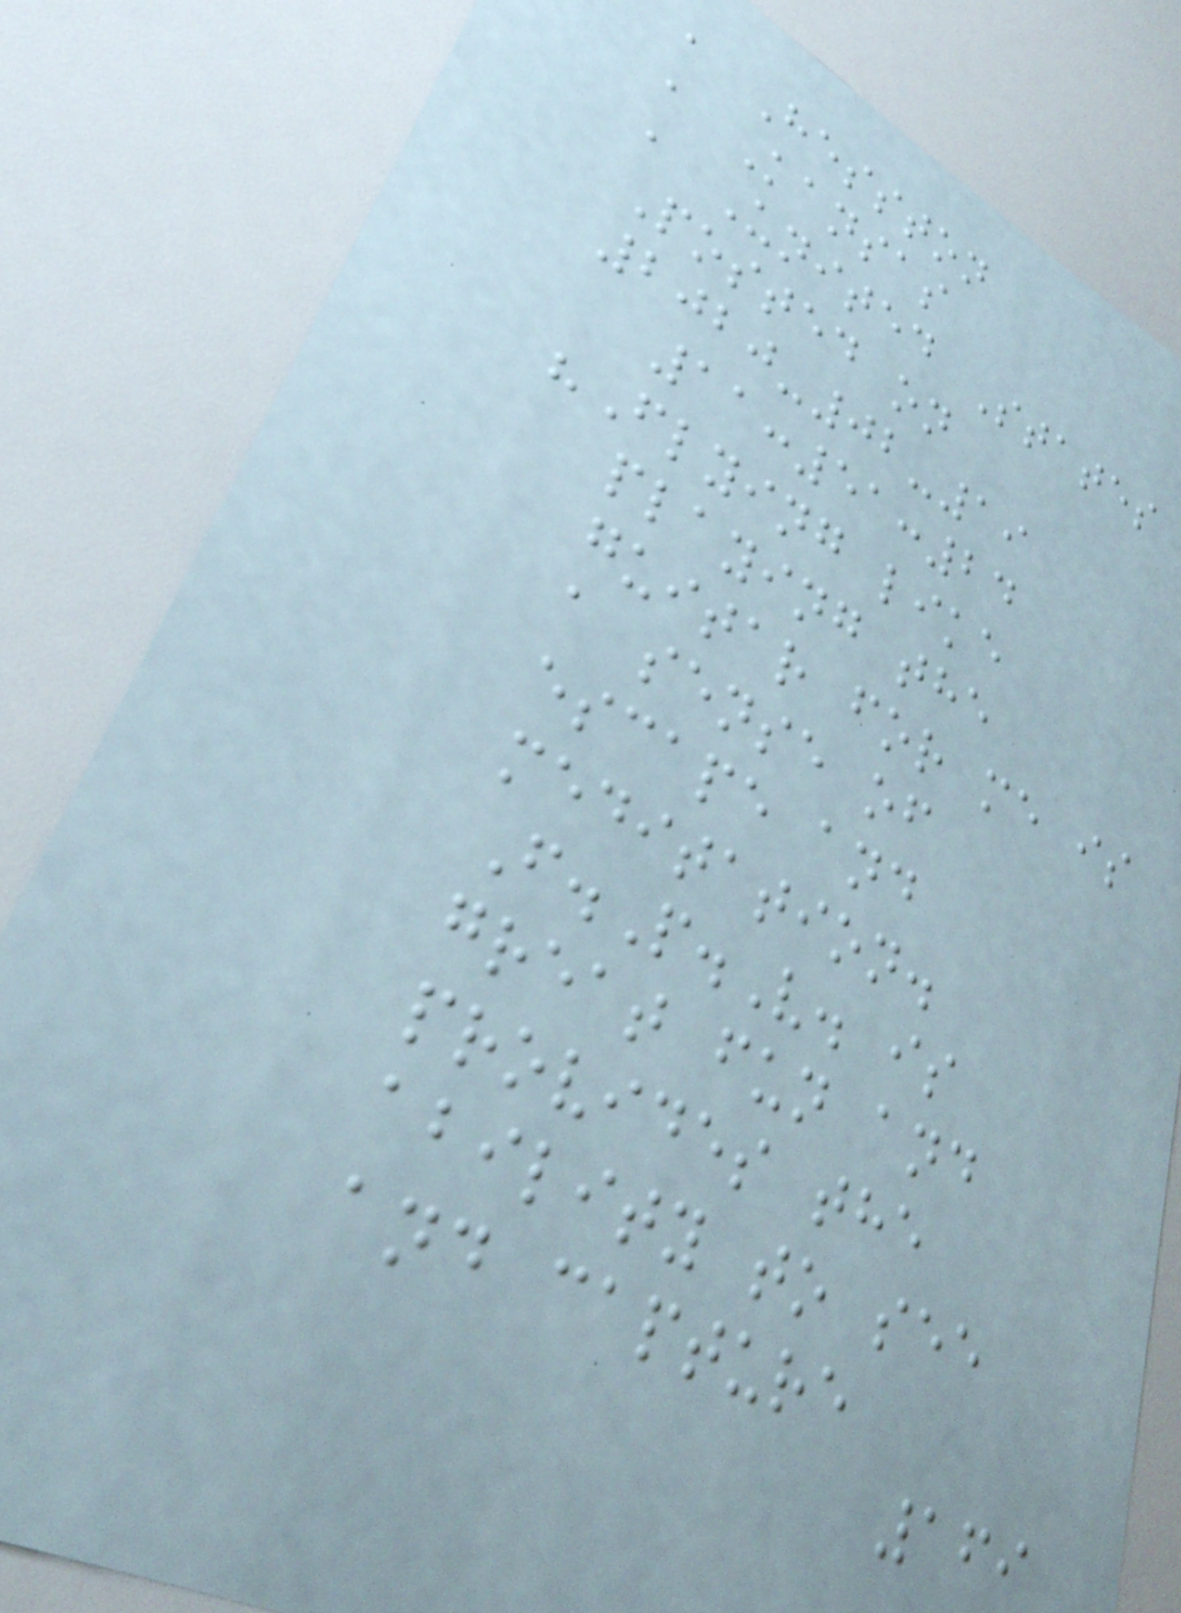, Hesston
, Kansas
, United States
Posted on
2020-02-19
11:51:24
"Flying like
playing the
guitar for me is
a sense of
escape and
meditation.
F.P.V. is
great fun and
provides the
ability to see
and capture
169
